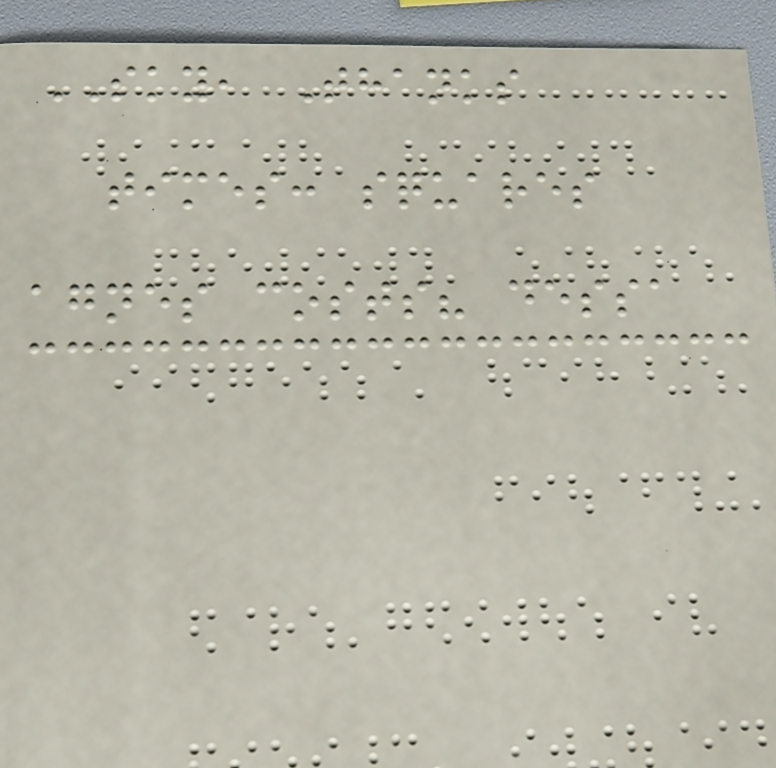SKY, Thanks
times: squares
agnes costs? dessa
